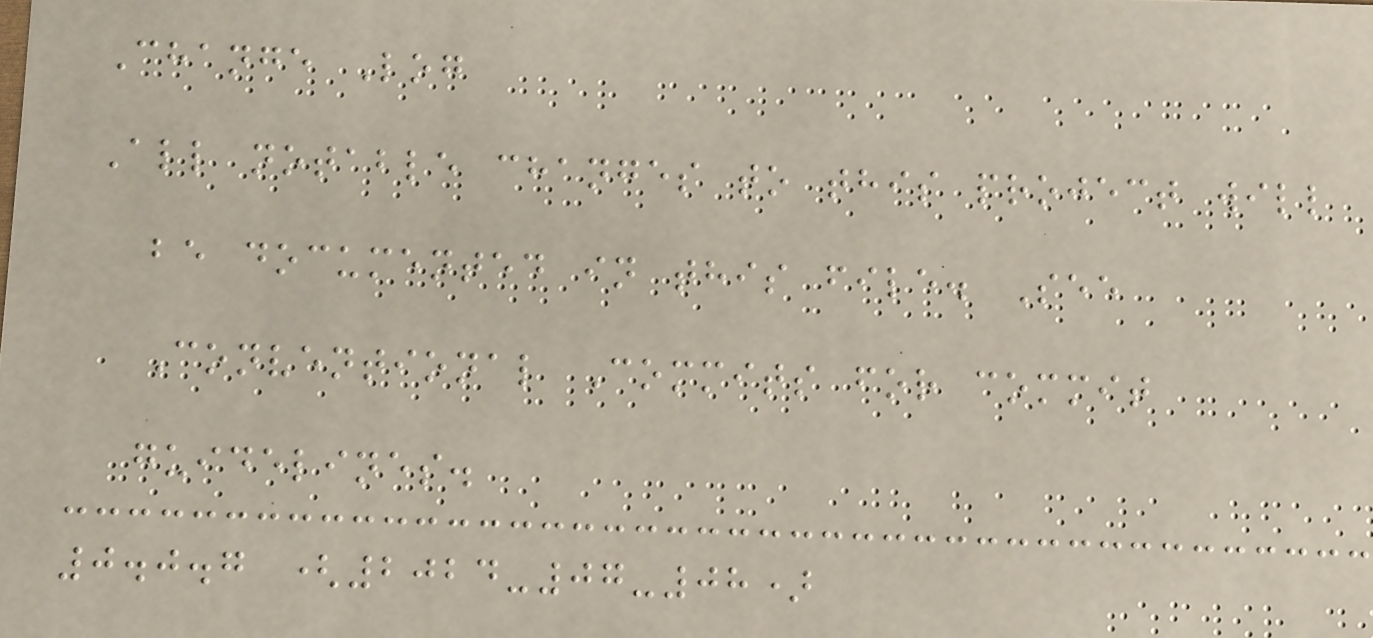Change Log
All notable changes to this project will
be documented in this file. See
Conventional Commits for commit
guidelines.
0.0.7 (2024-07-08)
